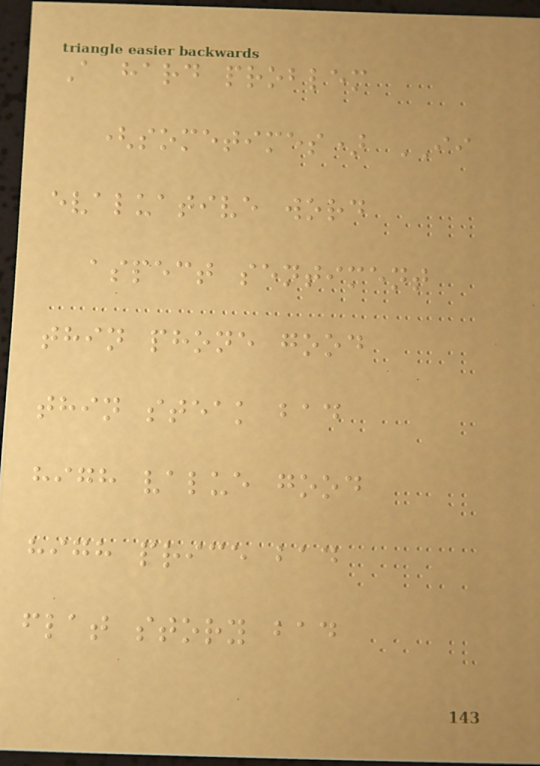A hard problem
(sometimes) II
evaluative word
aspect sentiment
thin phone good
thin steak bad
high value good
high price bad
flat story bad
